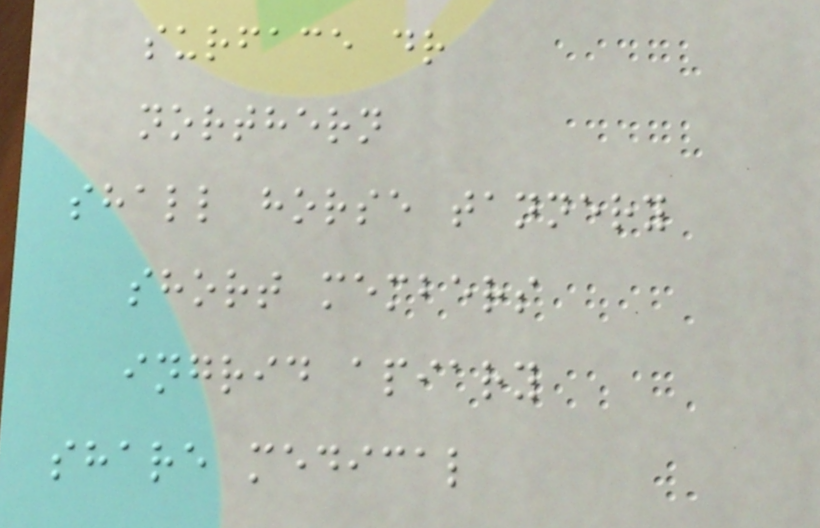surface dr
northern
shall horse tannery
short members
ingrid apiary
share medical
